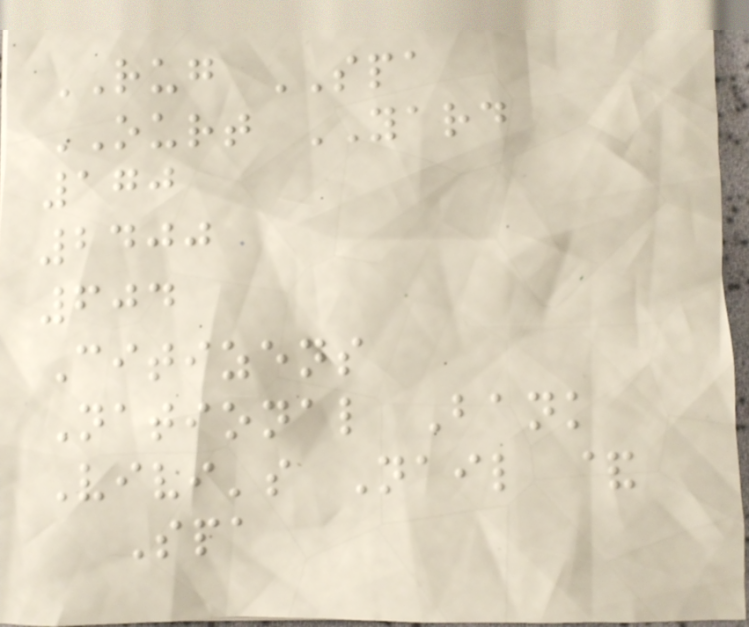RUG SPA
OURT YARD
170
2400
604
Citizens
National Bank
Vivi's Nail &
Spa
